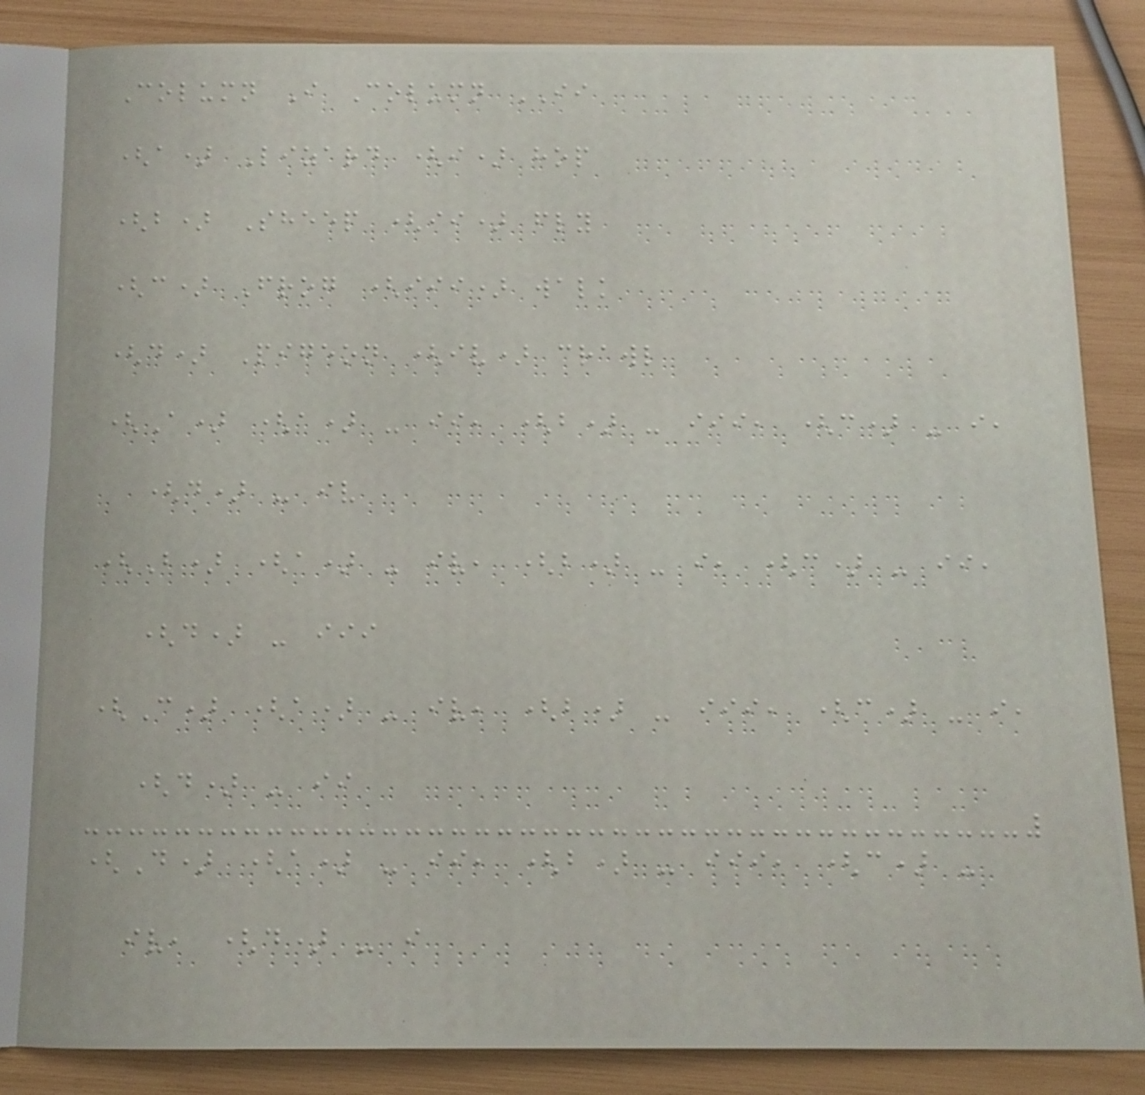Column I Column II
(a) Lizard (i) hop
(b) Sheep (ii) fly
(c) Frog (iii) walk
(d) Pigeon (iv) crawl
(A) (a) - ii, (b) - iii, (c) - i,
(d) - iv
(B) (a) - iv, (b) - i, (c) - ii,
(d) - iii
(C) (a) - iv, (b) - iii, (c) - i,
(d) - ii
(D) (a) - ii, (b) - iii, (c) -
iv, (d) - i
